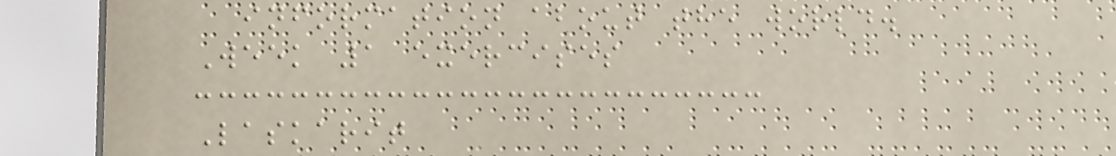information about the world.
Week 1 exercises
Laskarit
